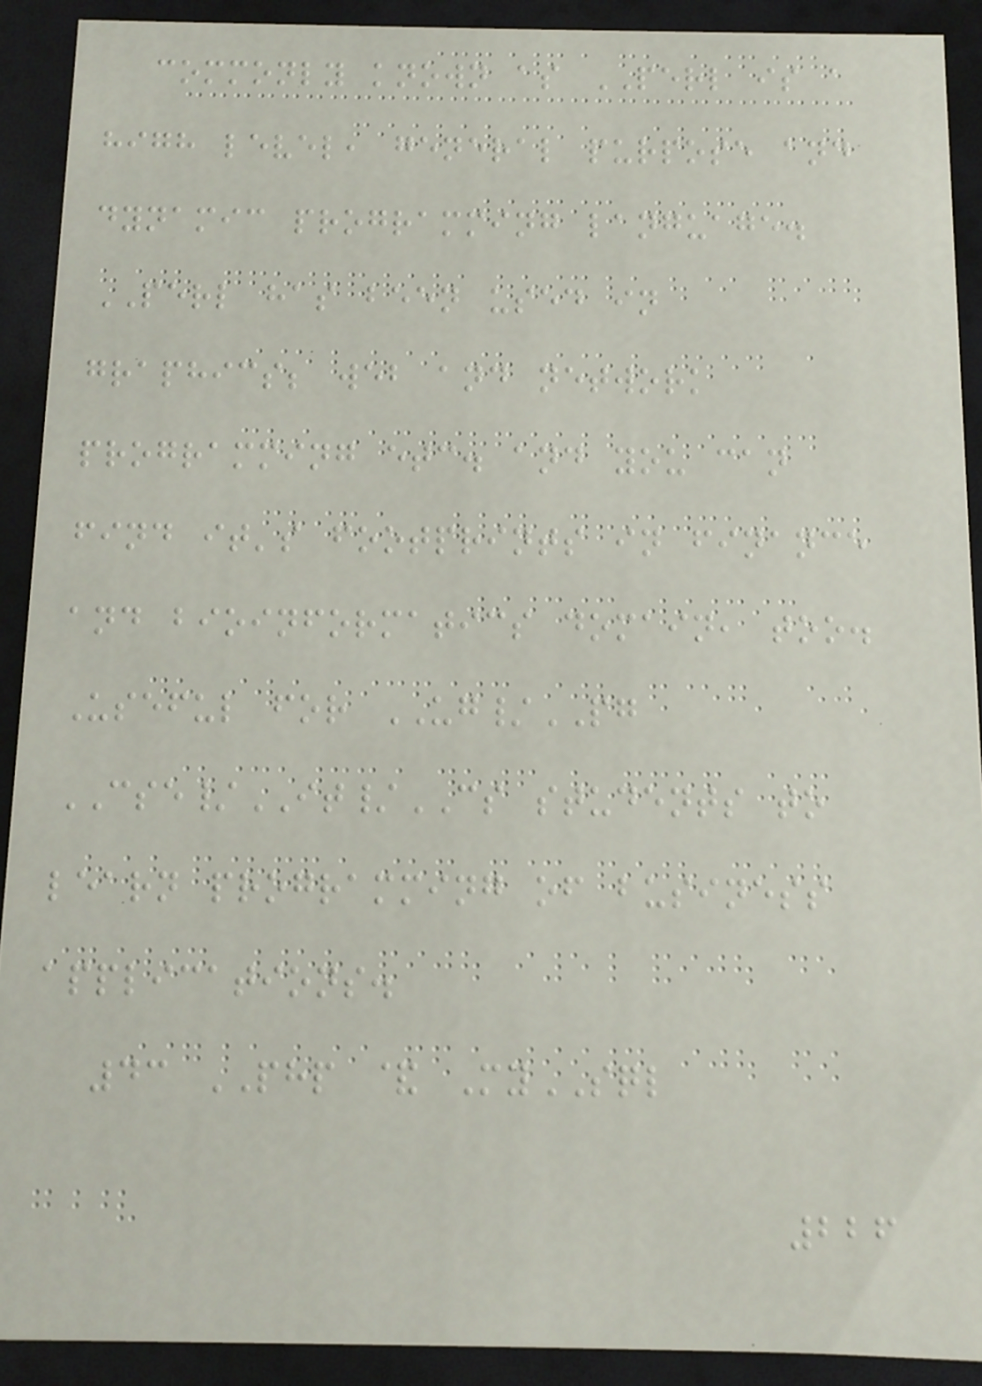commonly known as PERL is a
high level, general purpose and
dynamic programming language.
PERL has been used in
graphics; web and network
programming etc. and you can
find it's footprints in finance
and bioinformatics domain, too.
Useful for UG/PG
CSE/IT/CS students to
learn programming of business
applications.
43 PHP & MySQL
226
